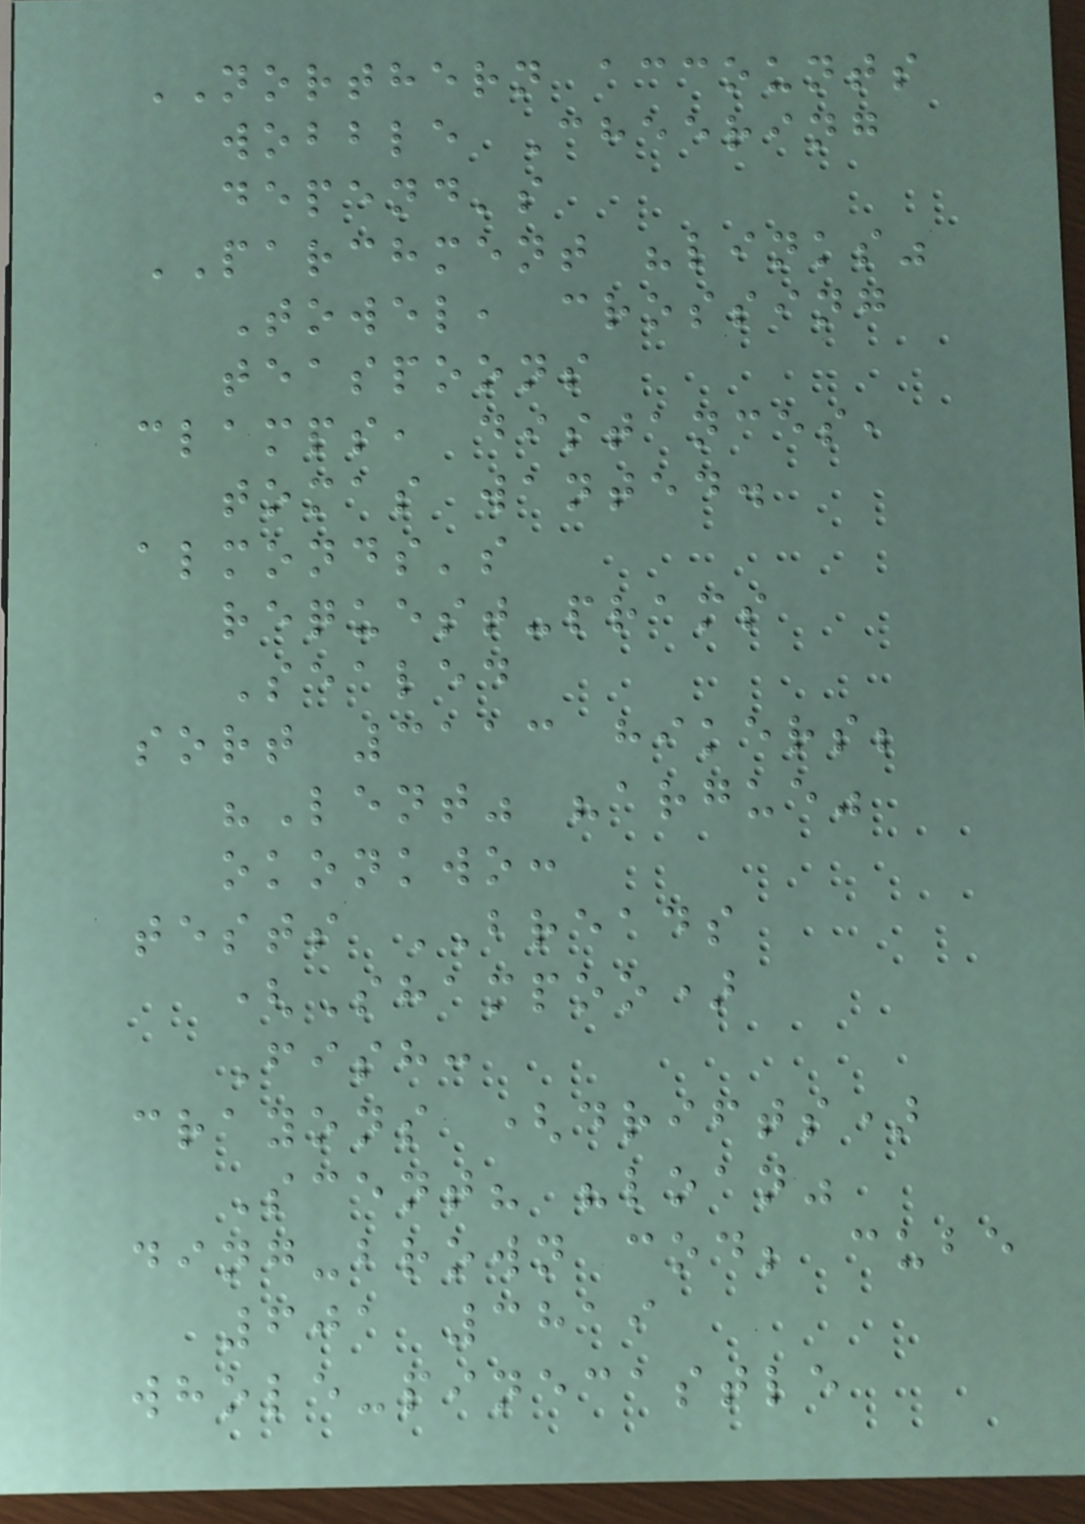NORTHERN accounts
wobble Cheering
depend's
PARCHMENT "links"
Towel, crossing
teaspoons
clamps, distances,
tomas wanted.
almonds's
request-prams
Sealed
sort 3113 hikers;
"Lent" "argue"
okonkwo:
tests BREADS
(Shampoo)
Fish:
crayons (drifts)
Scent? "loan"
ding-brown cod; cube
601 3819
whole-pinecastle
